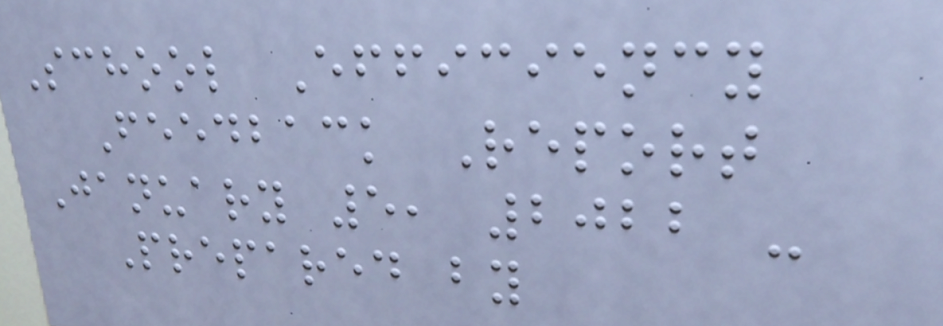School Efficiency
Feedback Report
January 5, 2022 -
Prepared by
